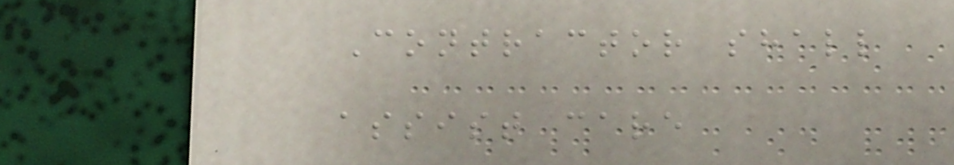Contractor shall
assist care
